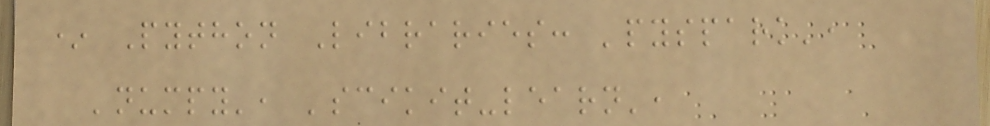* Python Libraries: 'pyspark',
'numpy', 'scikit-learn',
